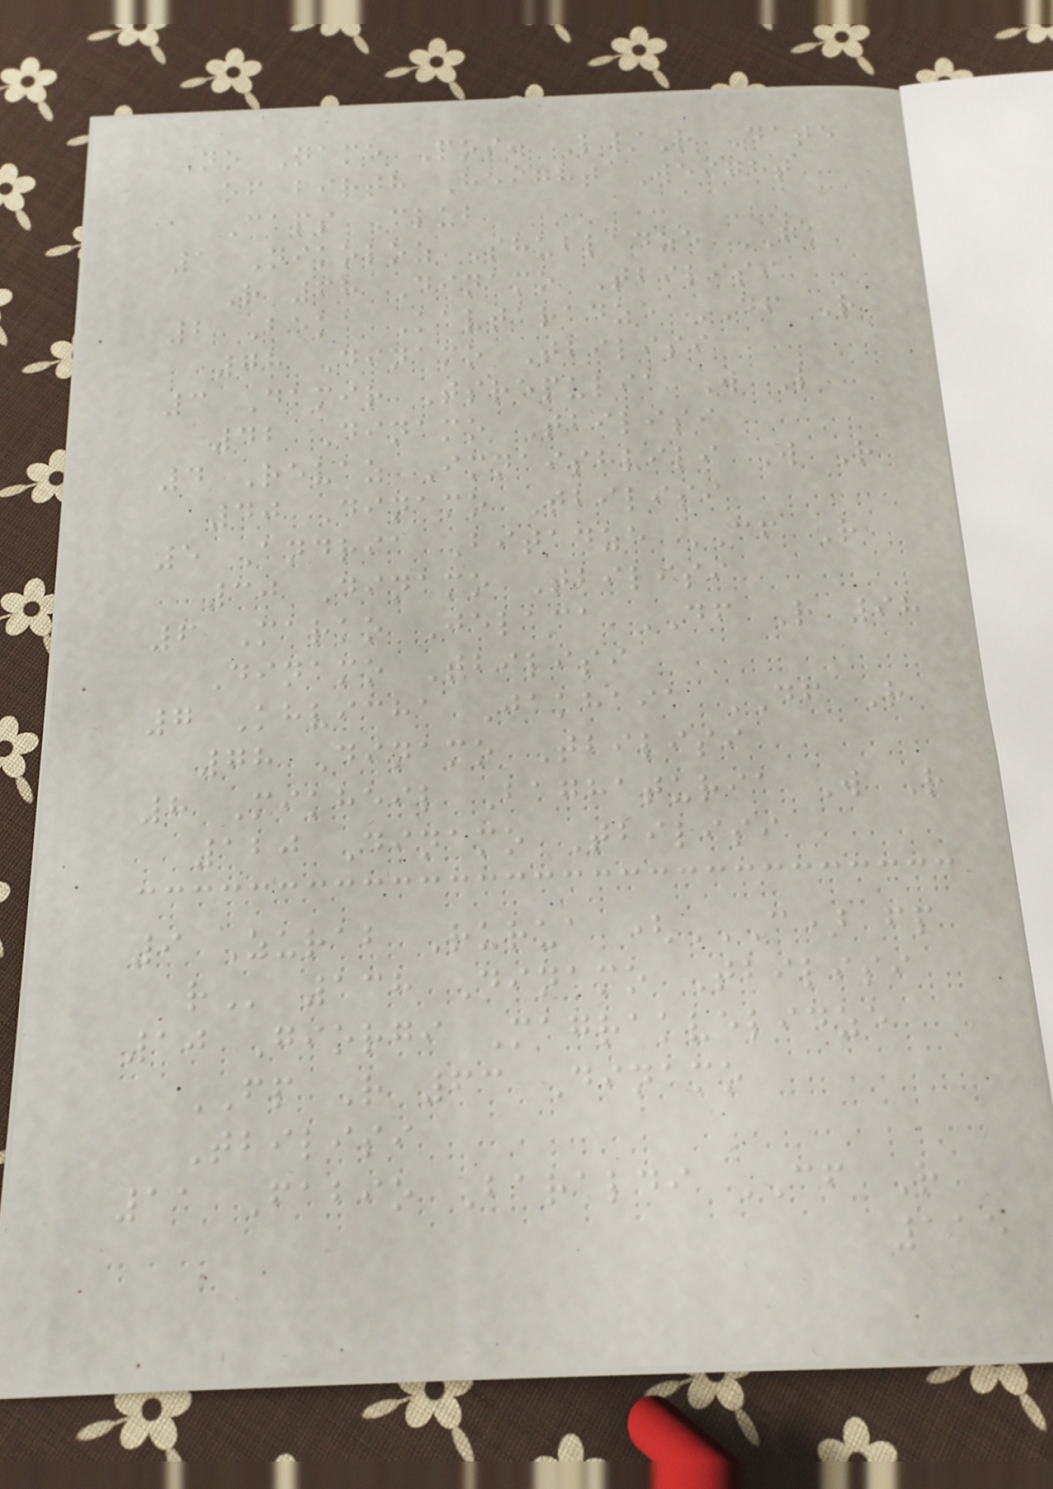No Name Pos. L/R Date
of birth Height Weight
Caps Club
1 Nikoloz Shubladze GK
R 68 Dinamo Tbilisi
2 Beka Kavtaradze DF R
78 Dinamo Tbilisi
3 Damir Tsrepulia W L
42 Dinamo Tbilisi
4 Revaz Imnaishvili W R
40 Dinamo Tbilisi
5 Andria Bitadze CF R
30 Dinamo Tbilisi
6 Marko Jelaca DF R 98
Dinamo Tbilisi
7 Khvicha Jakhaia DF R
78 Dinamo Tbilisi
8 Mikheil Baghaturia W R
120 Dinamo Tbilisi
9 Zurab Rurua (C) FP
R 138 Dinamo Tbilisi
10 Giorgi Magrakvelidze
FP R 63 Dinamo
Tbilisi
11 Fabio Baraldi CF R
115
